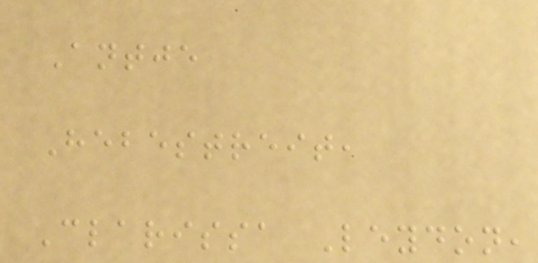Antje
Hebestreit,
Clarissa Leydon,
